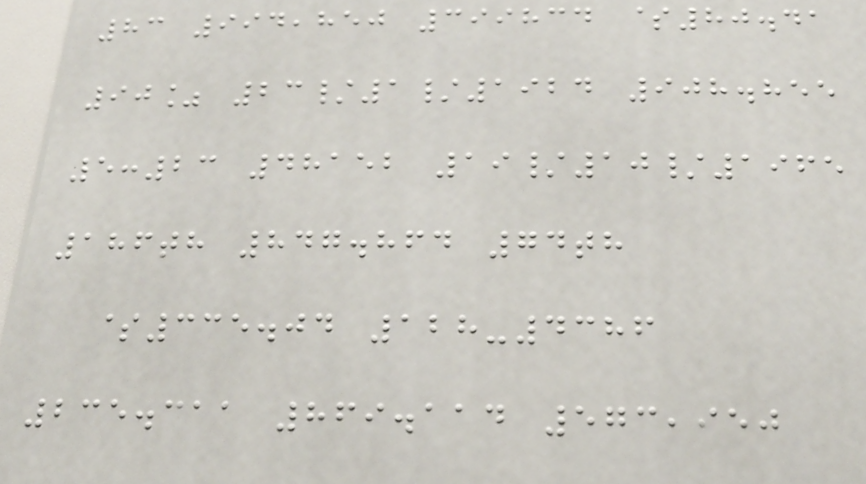83 994,850 399834 $80.41
90% 23/1/1924 908.855
5:23 48152 19/10/1965
186th 847.864 74th
$335.04 128-4386
235.311 869.114 573,950
